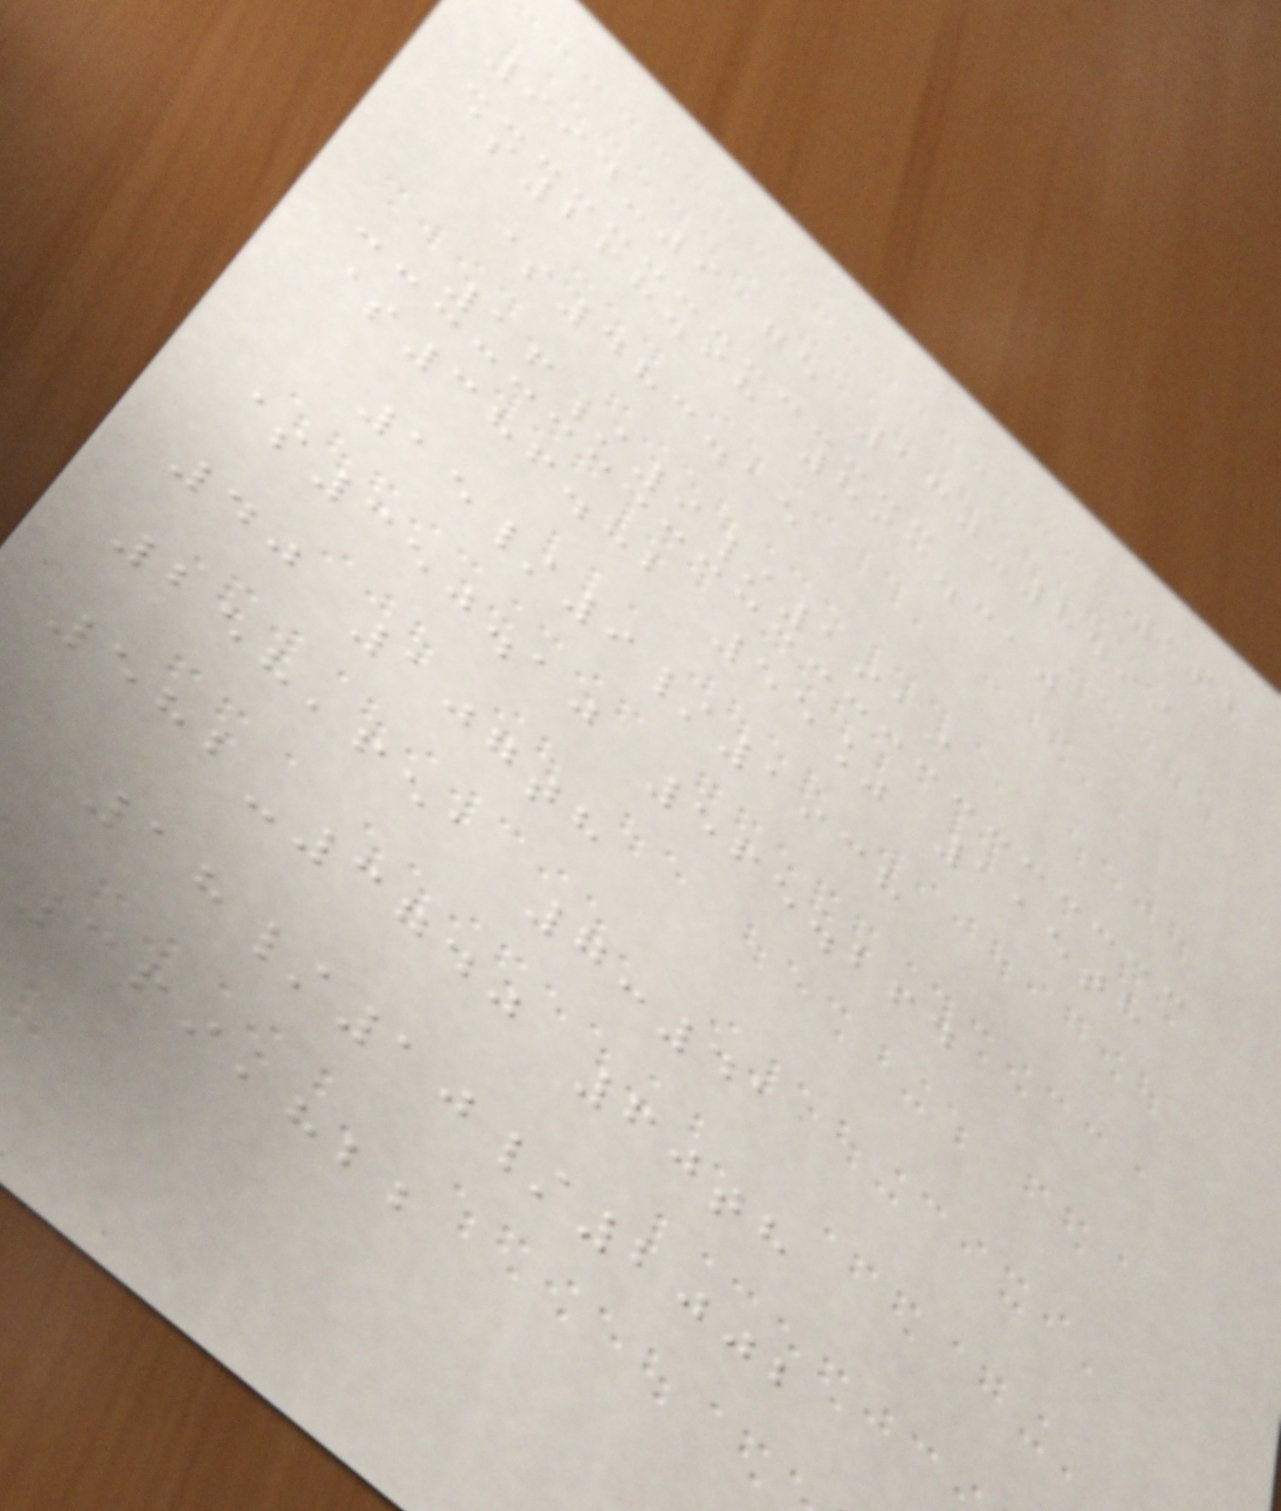162
994-9175 130-8499
$268.68 893.310
$483.15
16/9/1919
$386.82 55% 115th
15/9/1938
$350.10 565.264
40 107th
258,651 7:41
582-3740 60th
18/10/2002
369,822
